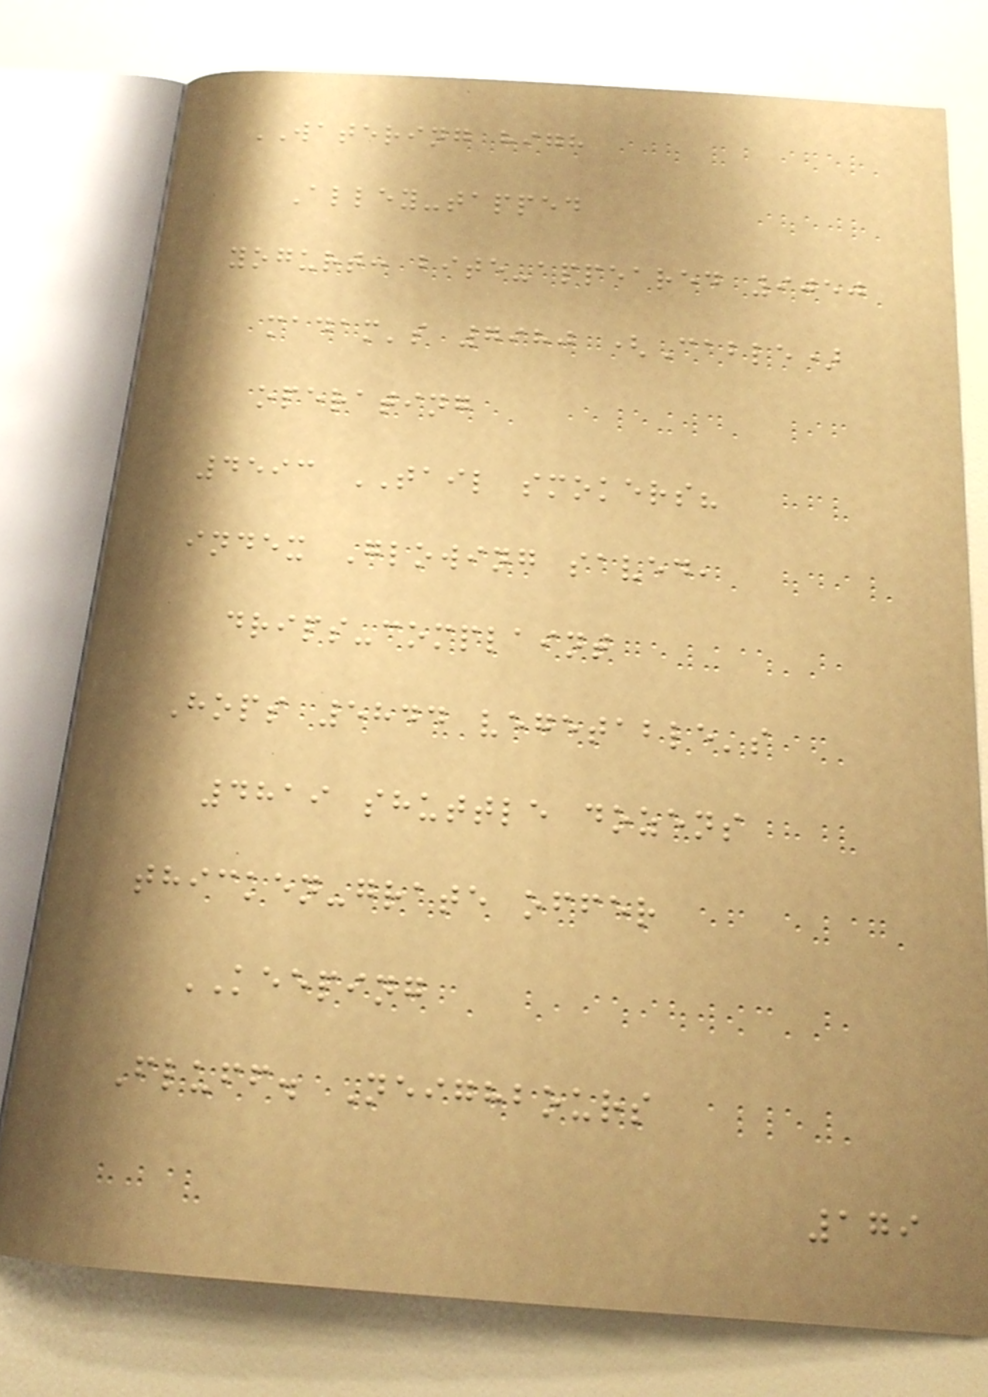WATERING high
Alley-tapped
yogurt: bite-appeared 9050
madam's 7980 (Cable)
operating
4593 TAIL smokers?
index Glowing saved,
drips-complaint
Hops 5844 vegetable's
4819 shuttle dozens
thicken-grate offer
KEEPING
Fluff. Neighbours
179
